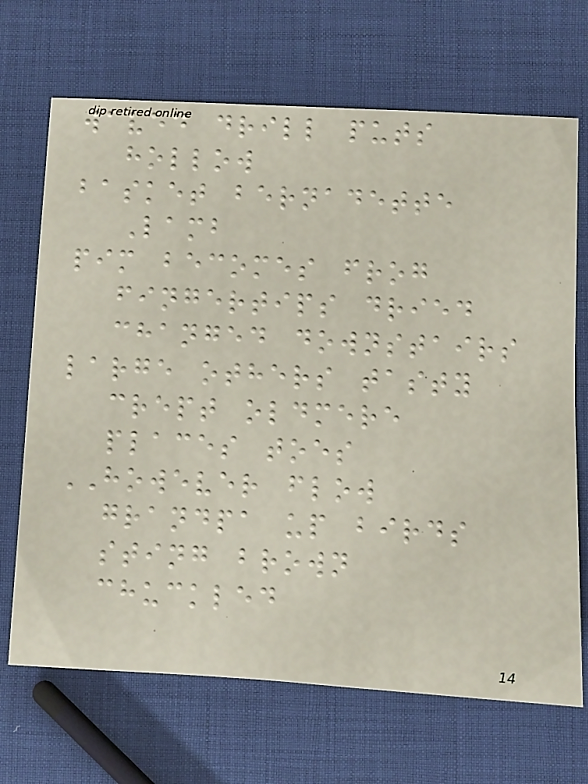waved drill puts
hollow
basket bernadette
Lamb
pim becomes frog
fingertips dried
changed downstairs
large others tasty
crept oldmere
places toes
HOWEVER flow
grandpa up birds
sting brown
chuckled
